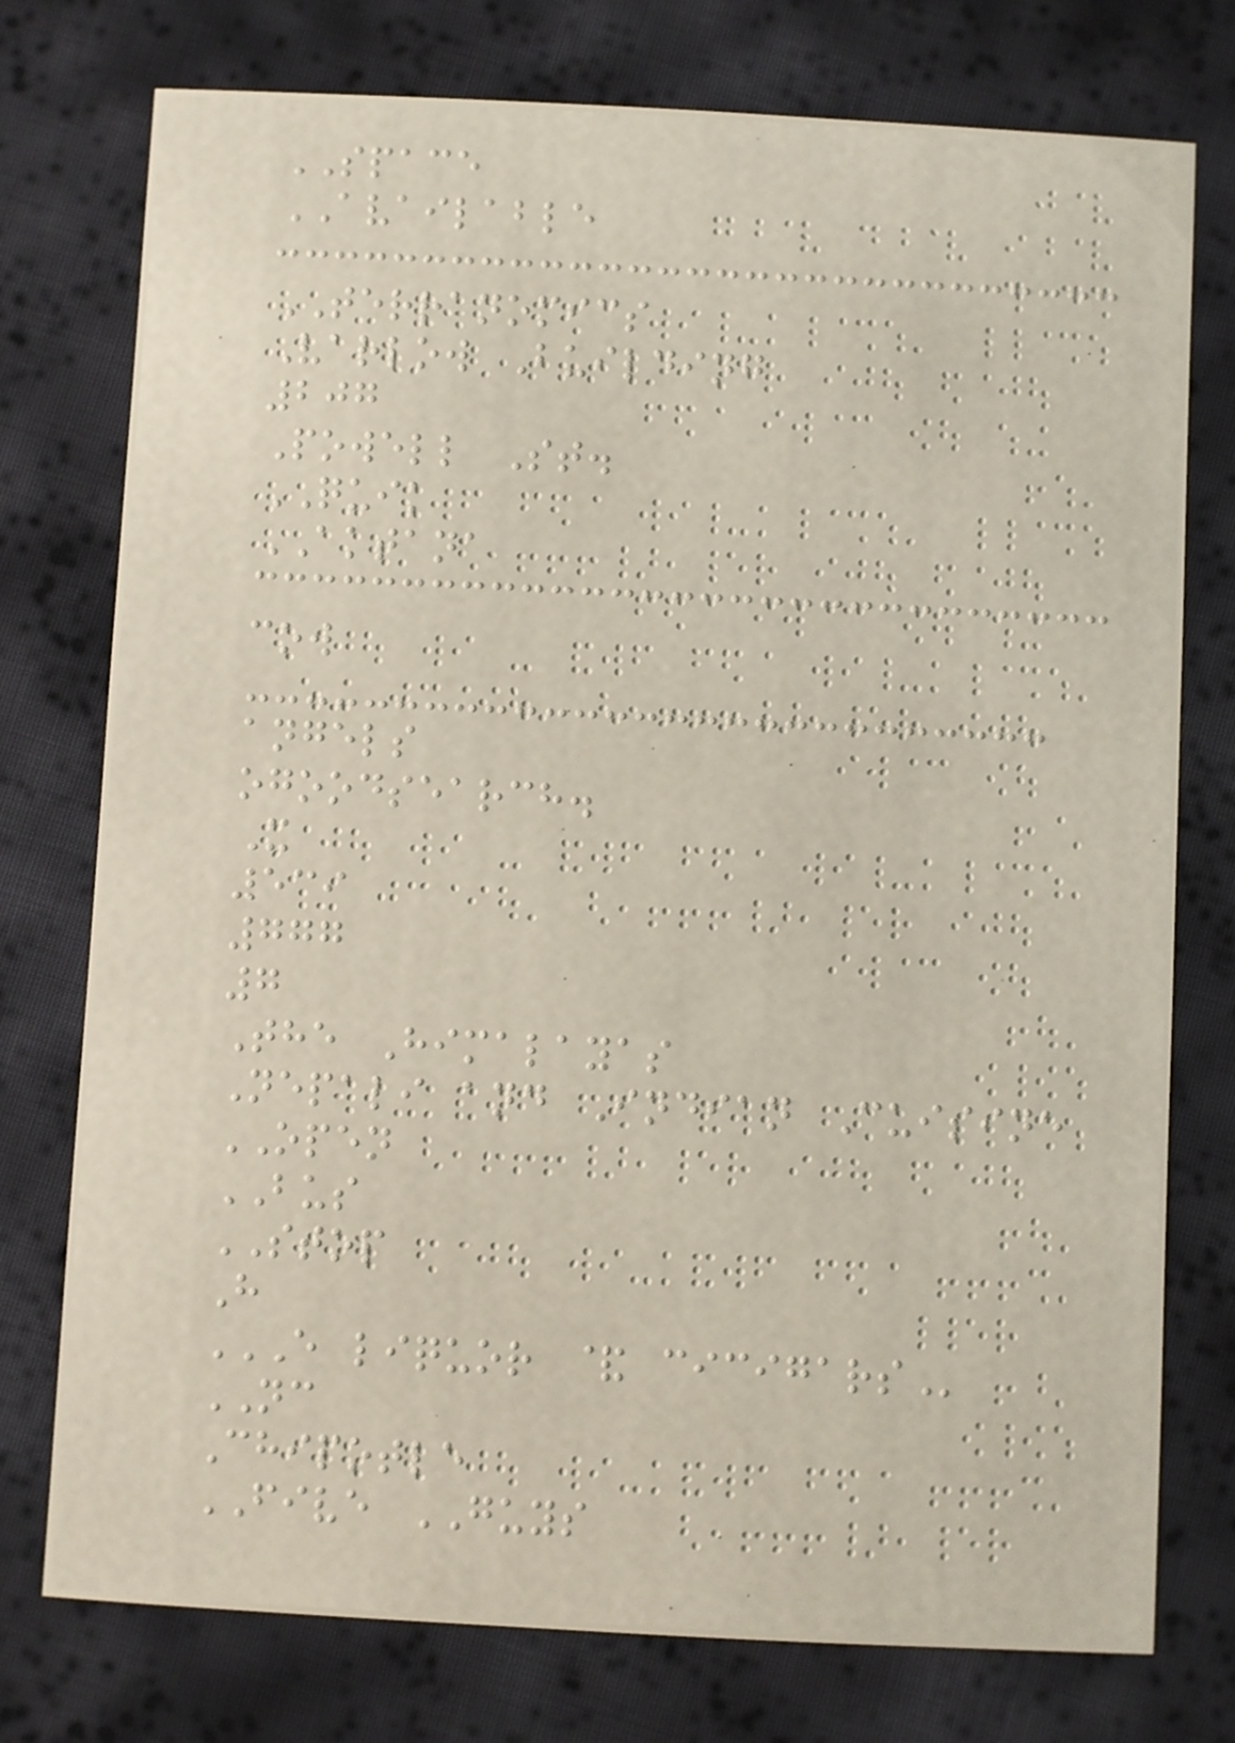SPACE
AVAILABLE
TERRANOMICS
Varlow Building
207
Powell St.
QUIK
AKTANA
cow
angels
ogoodsearch.
X
539
777
7
The Himalayas
Nepali and Indian Cuisine
OPEN
BUS
STOP
H
E LIQUOR & CICIGARS
NC
Chipotle
FIVE GUYS
